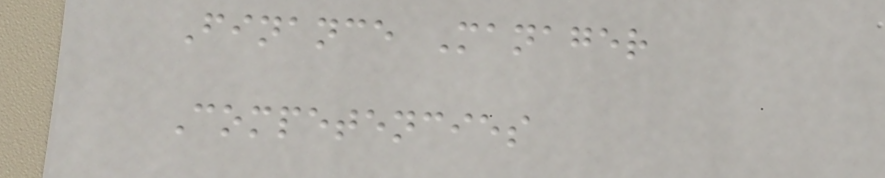Finance Manager
Competencies
